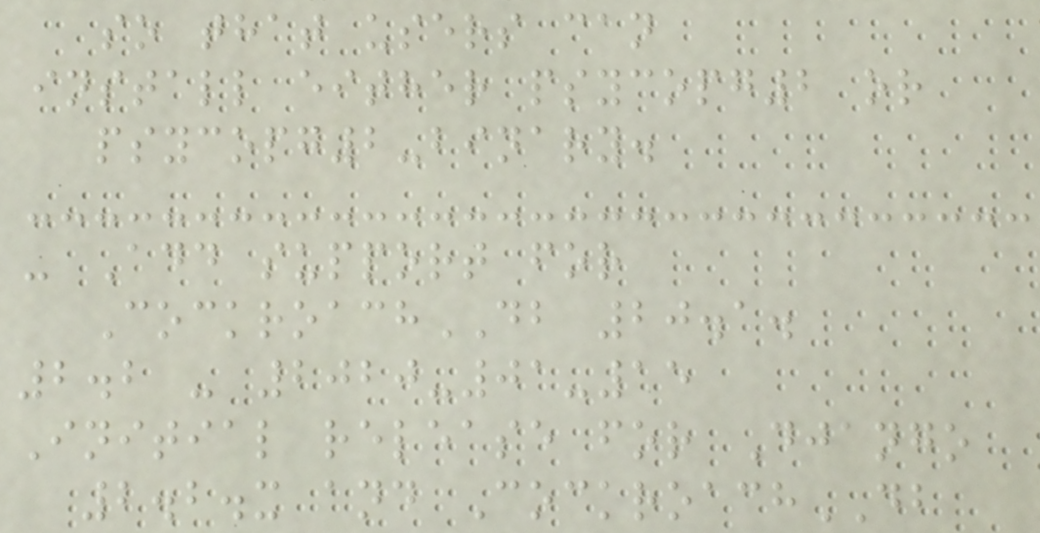so that users can
install either psycopg2 or
psycopg2-binary.
- Add support for
CockroachDB 20.1.
2.2 - 2020-01-15
Initial release for Django
2.2.x and CockroachDB
